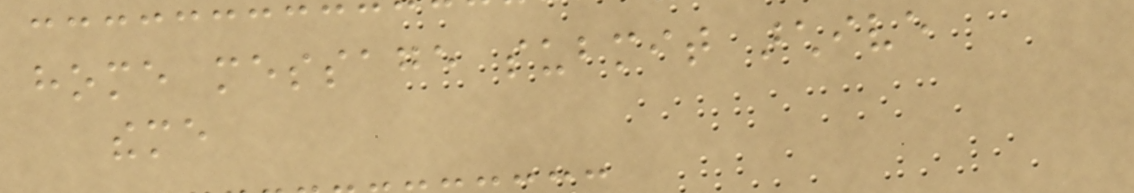home message submit archive
theme
